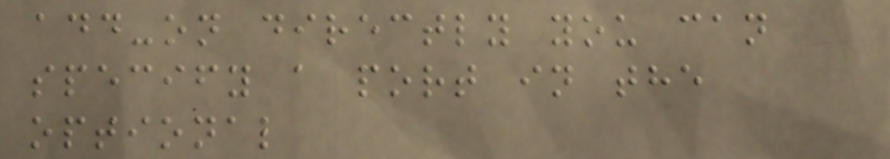add-on directly you can
specify a port in the
optional
